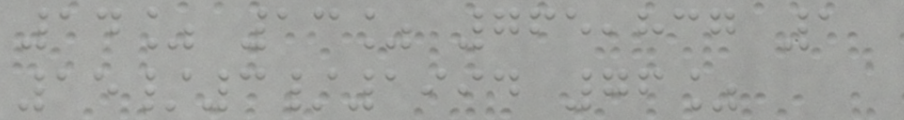14% 13% 765,837 1
15/3/1994 76%
